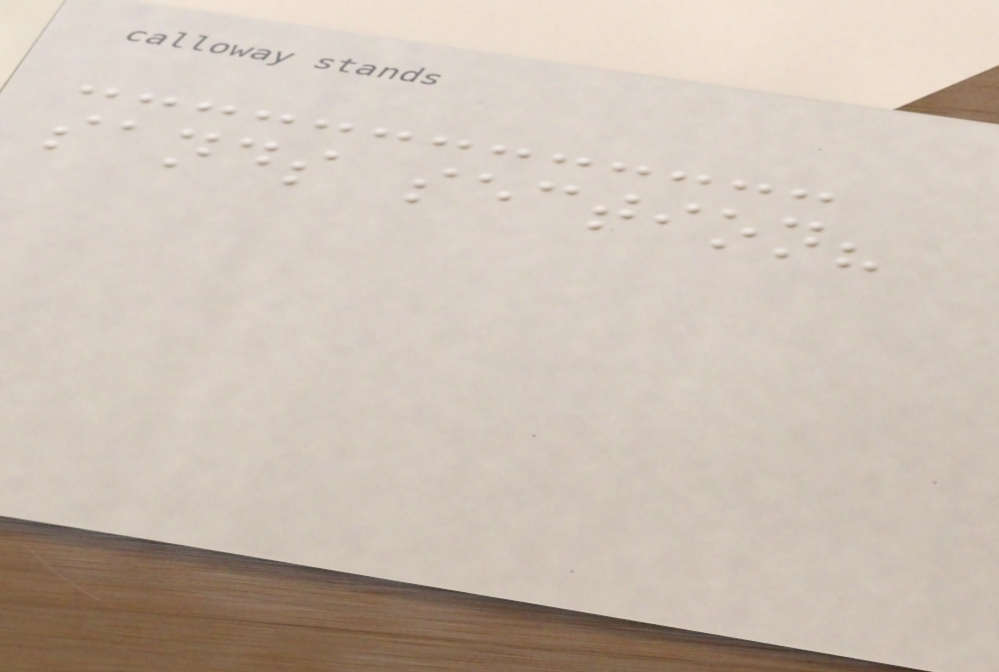sands section?
